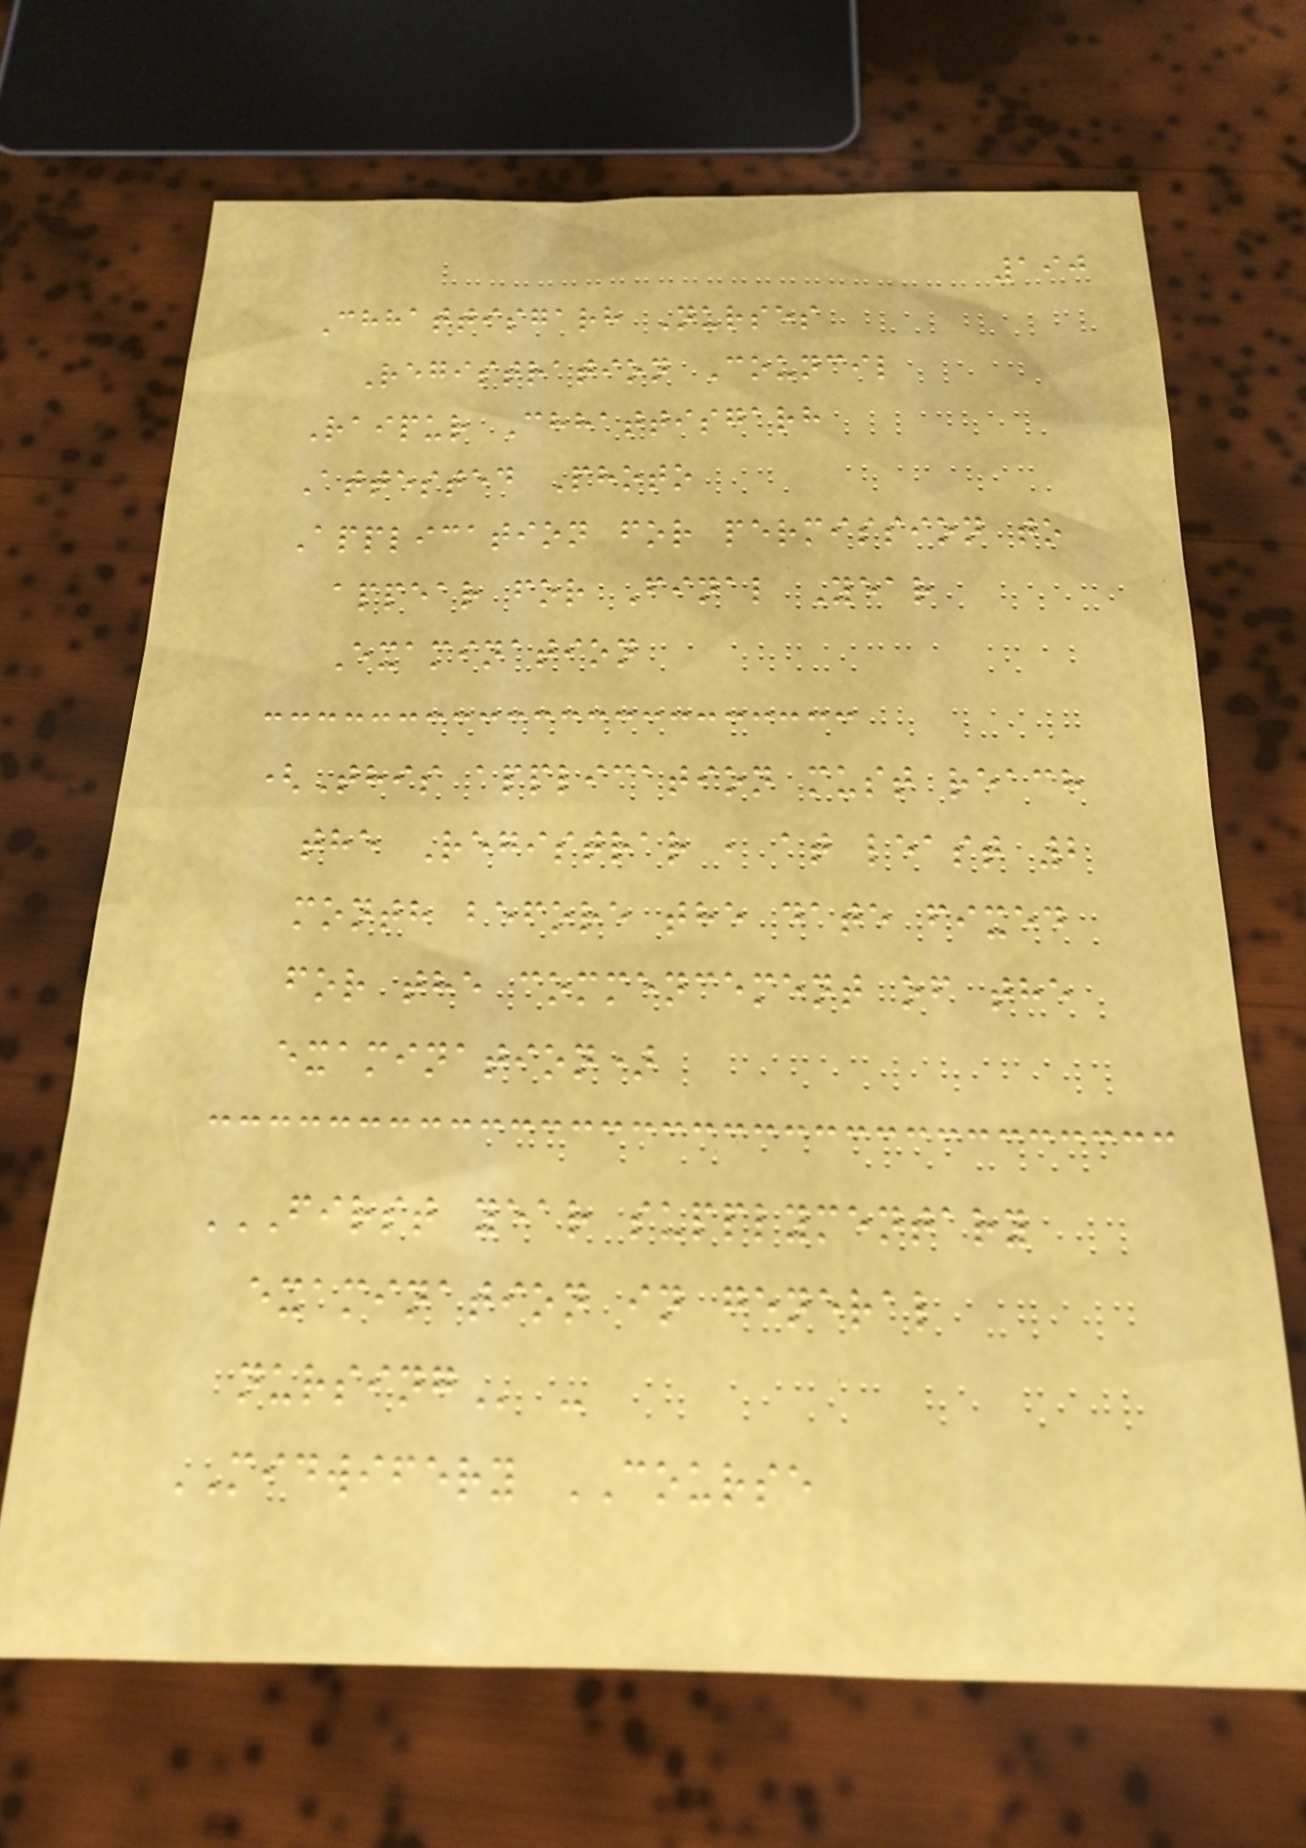190
Chhattisgarh Nurses
Registration Council
Raipur Chhattisgarh
Attested Photo
Application for permission to
appear for Final Year
Examination
(This application must reach
the Registrar , at least 2
month before the date fixed
for the commencement of the
examination)
FIRST YEAR SUPPLYMENTARY
EXAMINATION IN GENERAL
NURSING -
MIDWIFERY COURSE
